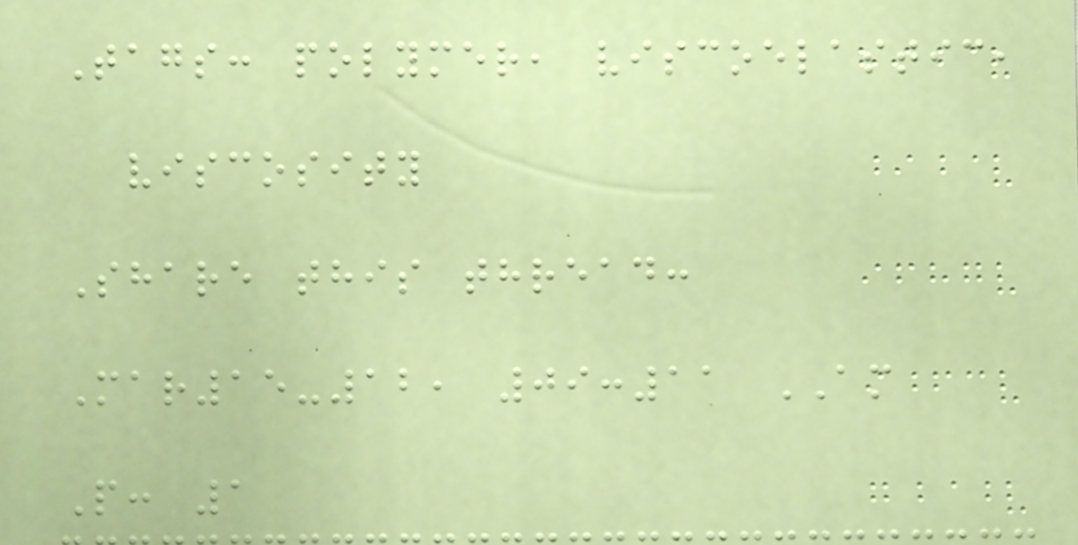Tags: polymer, viscoelastic,
viscosity
Share this thread:
Mar15-12, 09:11 AM
P: 1
